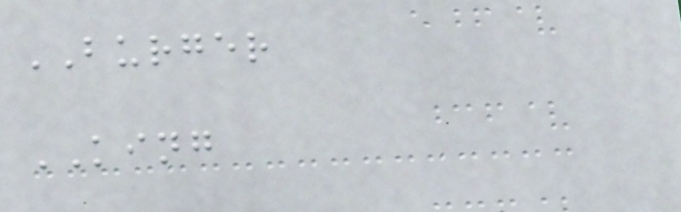BURGER
KING
